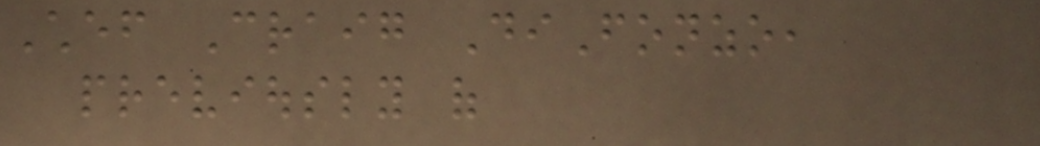Chef Craig DiFonzo,
previously of
